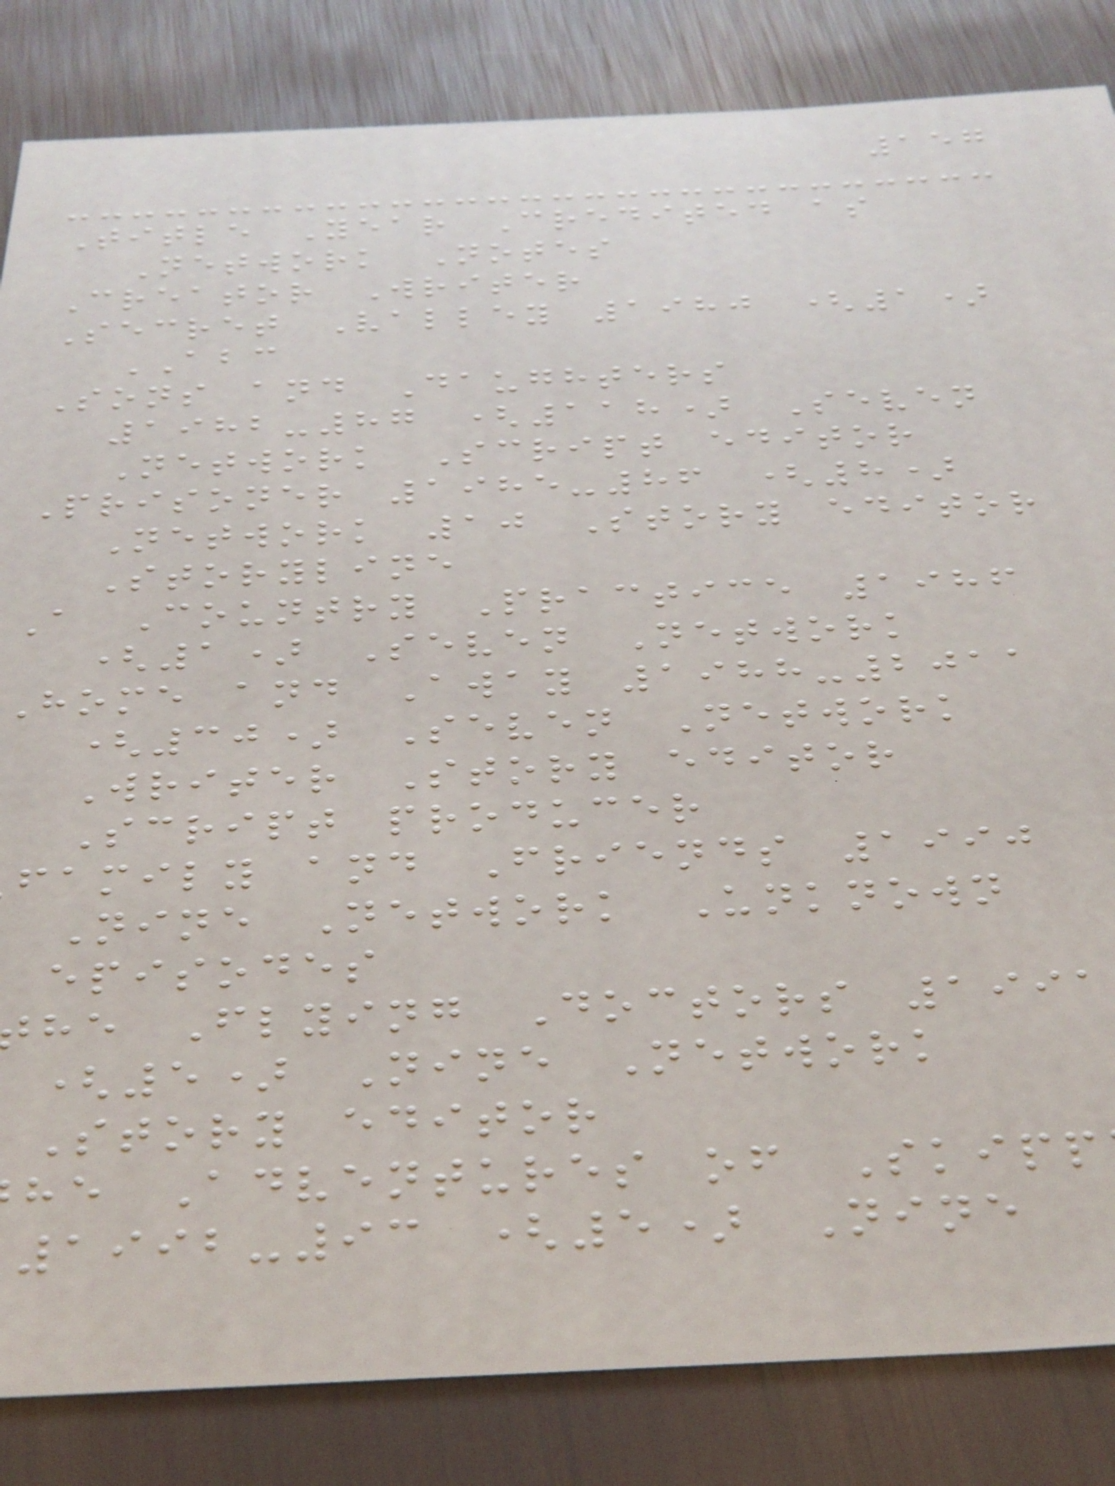157
Title Year Credited as
Network Notes
Creator Writer
Secret Valley 1980 (1)
ABC
Sons and Daughters
1982-87 (118) Seven
Network Script editor
Prisoner 1985-86 (8)
Network 10 Story editor
Storyline
A Country Practice 1986
(1) Seven Network
home and Away 1988-2011
(30) Seven Network
Writer Story editor
Script producer
family and Friends 1990
Nine Network Unknown
episodes
he Flying Doctors 1991
(5) Nine Network
Story editor
he Adventures of Skipp
1992-93 (5) Nine
